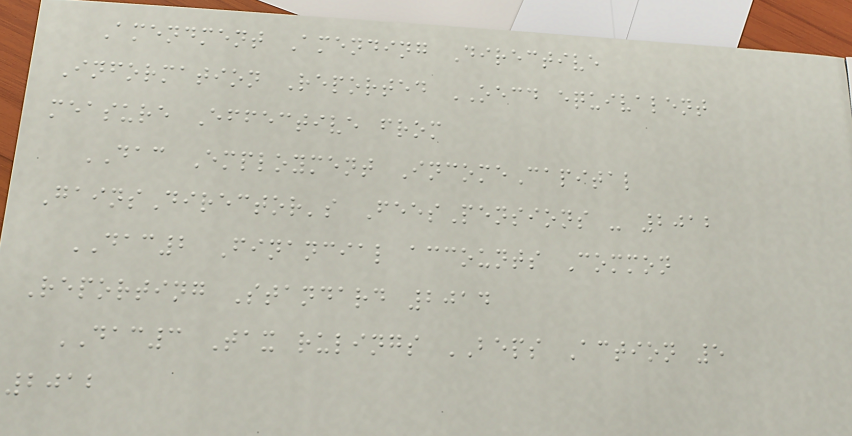Amendment Amending Directive
Information Reported OECD equivalent
measure Effective from
DAC Employment IncomeCapital
GainsDirector's FeesPensions - 2012
DAC2 Financial accounts Common
Reporting Standard 2014
DAC3 Tax rulings BEPS Action 5
2012
